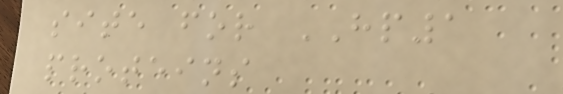site for HP1
proteins
